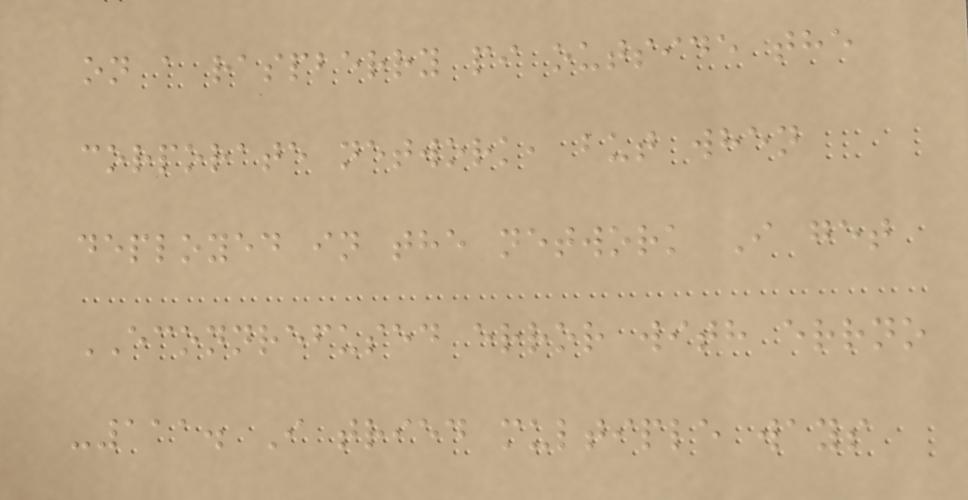on a raspberry pi outside the
corporate network, but when
deployed in the network I get
ECONNREFUSED error with errno
-111. I tried multiple ways
